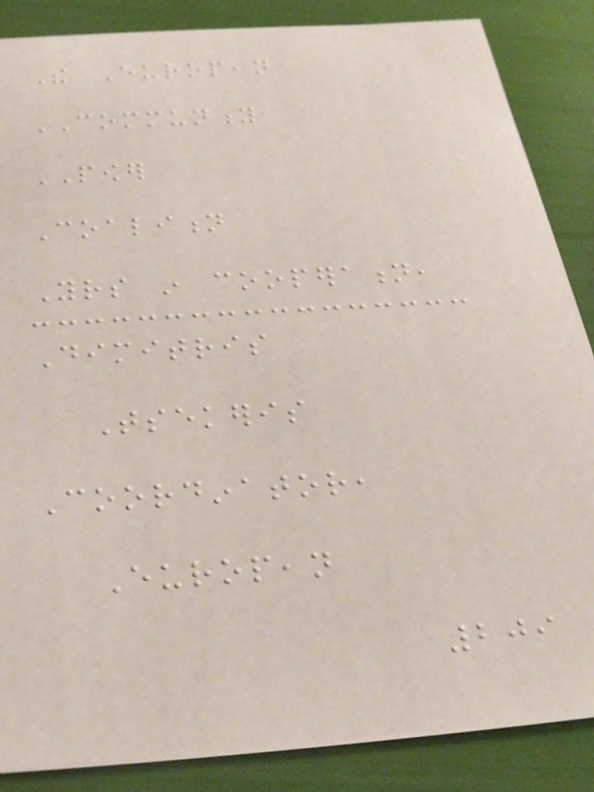The European
COMMUNITY
POWER
Coalition
Yours in cooperation,
Dimitris
Tsekeris
Coordinator,
European
209
